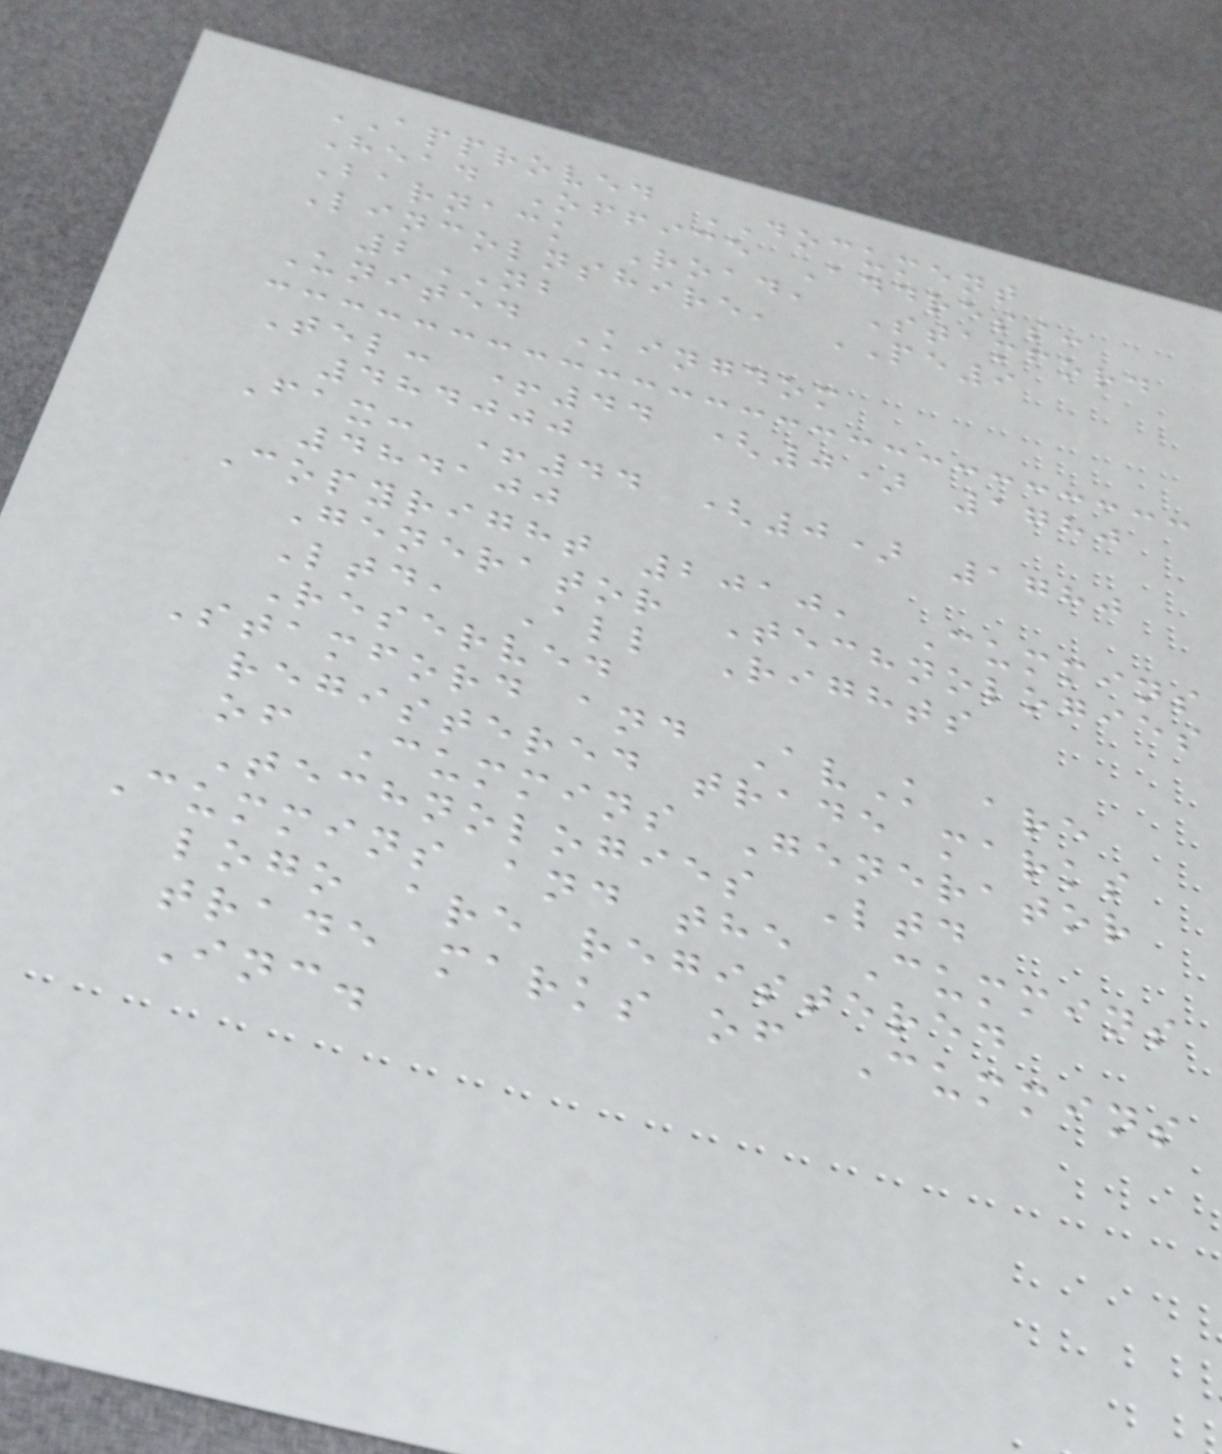APPROVED DOCUMENT
Head Office Address:
Barnack Road, Stamford
Lincolnshire, PE9
2NB
United Kingdom
Tel: +44 (0) 1780
484000
Fax: +44 (0) 1780
484100
Copyright 2010, Cummins
Generator Technologies
Ltd, All Rights
Reserved
Stamford and AvK are
registered trade marks
of Cummins Generator
Technologies Ltd
Cummins and the Cummins
logo are registered
trade marks of Cummins
Inc.
